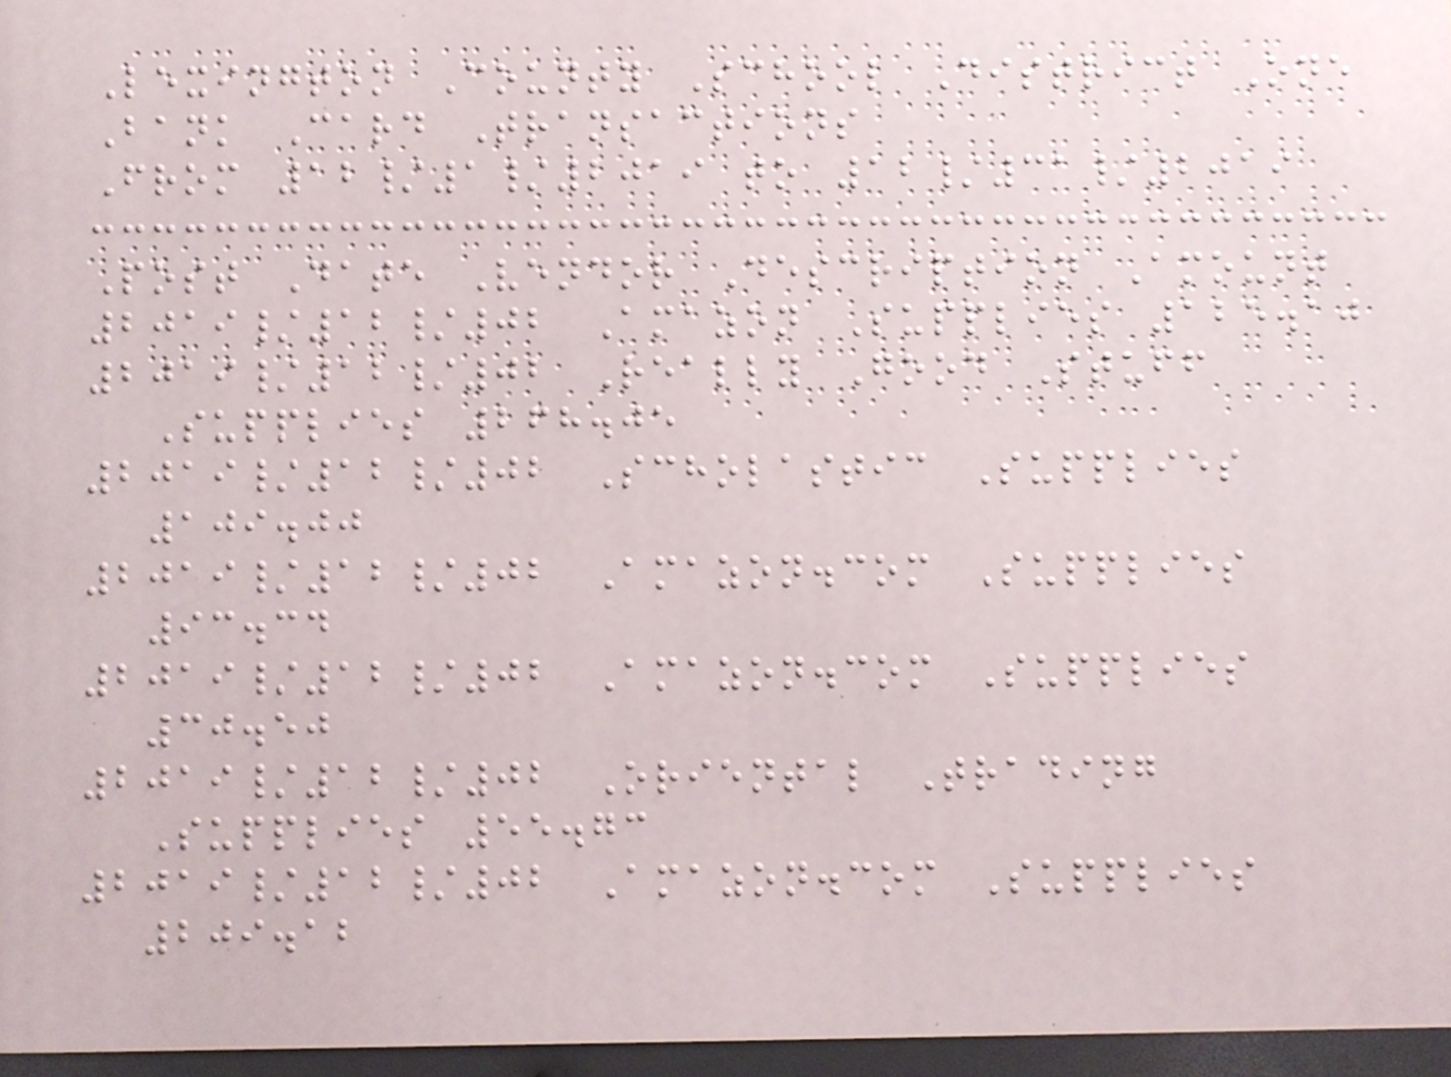Lexington County School District One
Bank Card Transactions
From 12/1/2019 to 12/31/2019
Post Date Vendor Description Amount
2019/12/02 Amazon Supplies 125.10
2019/12/02 Really Good Stuff
Supplies 268.05
2019/12/02 Scholastic Supplies
109.00
2019/12/02 Amazon.com Supplies
93.34
2019/12/02 Amazon.com Supplies
30.50
2019/12/02 Oriental Trading
Supplies 55.73
2019/12/02 Amazon.com Supplies
209.12
